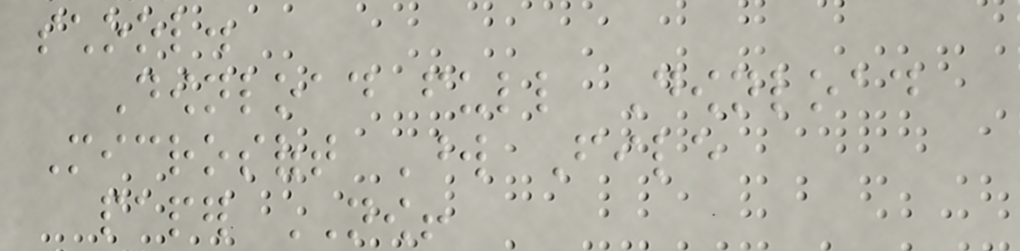school.
Download full Download
Microsoft Word File
paper NOW!
